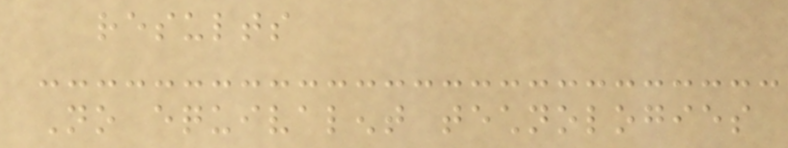results
No equivalent technologies
